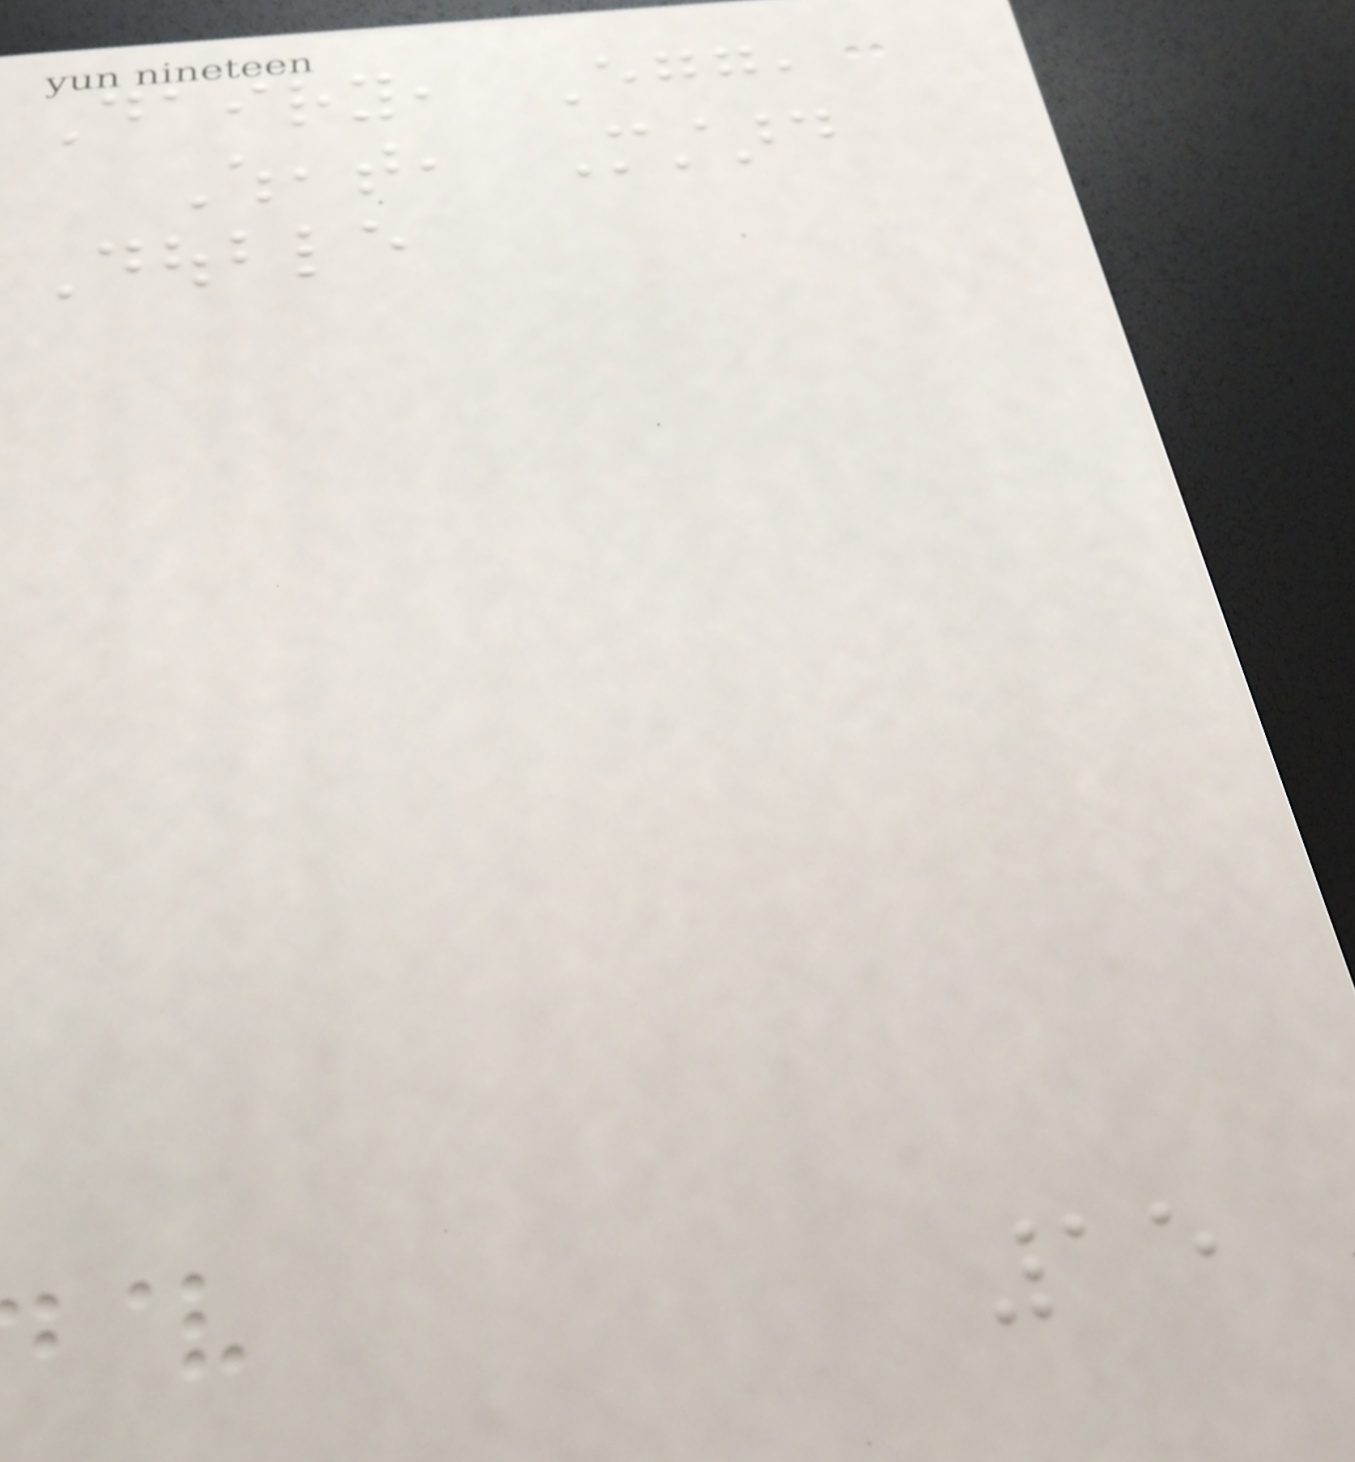Dairy, Egg,
Wheat, Mustard
Double
15
